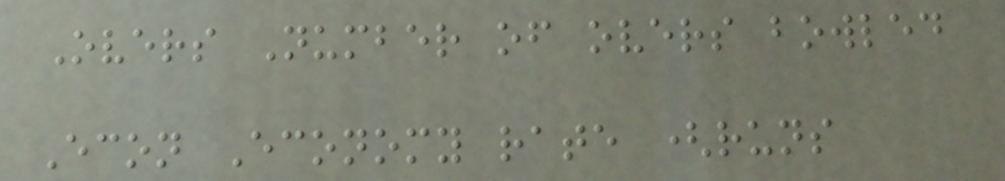Overs Number of overs bowled
Econ Economy rate (runs
